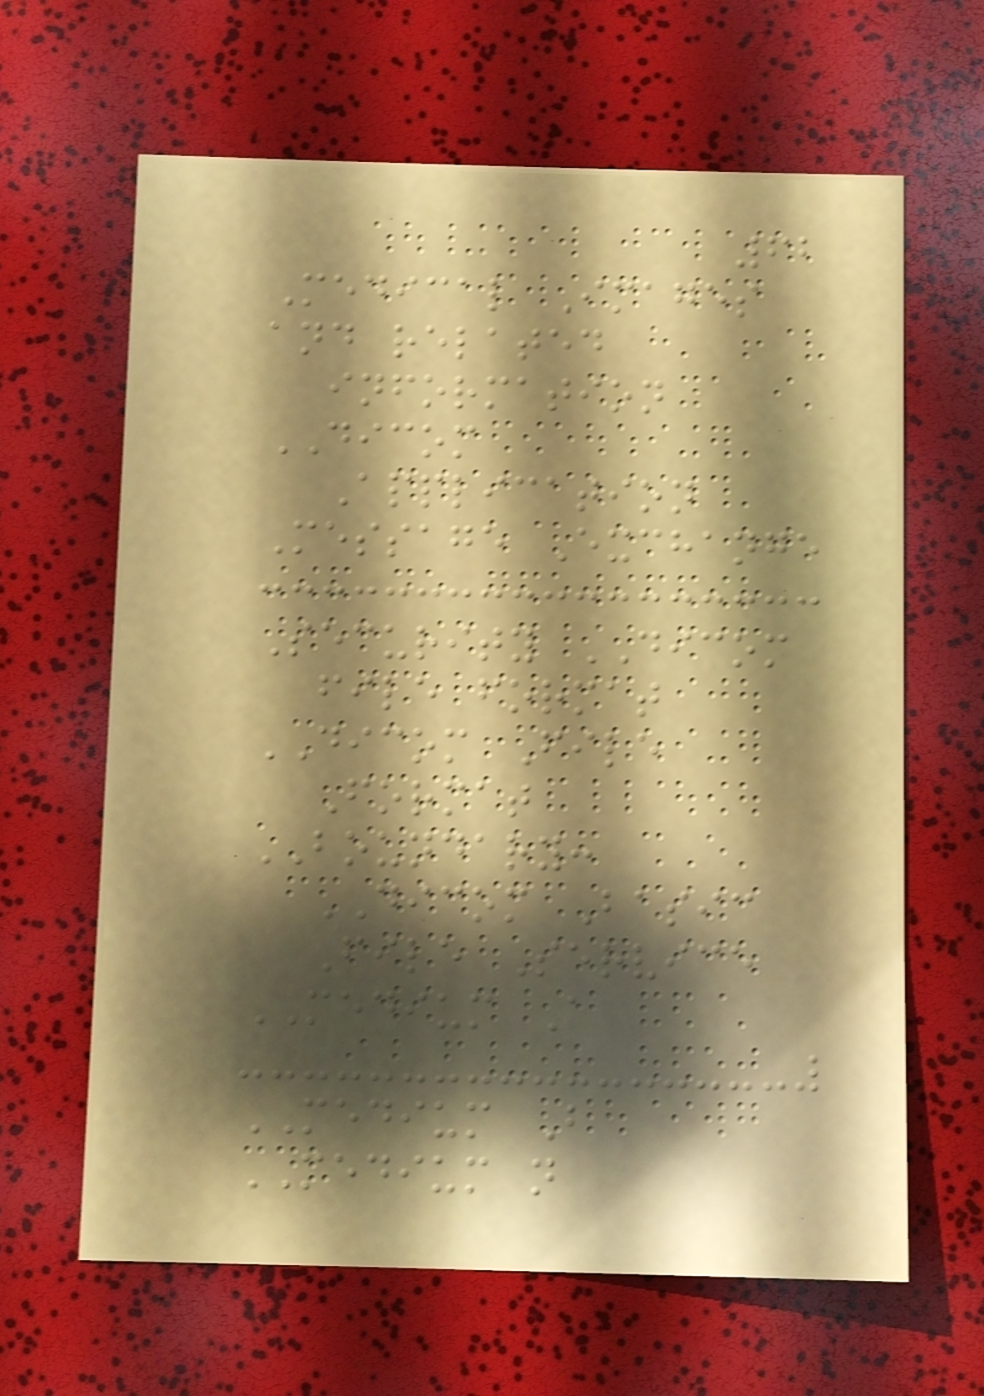62
Medical Images
and related
information
DICOM
Application
Message Exchange
Security DICOM
file format
DICOM File
Format
BOUNDARY:
DICOM Basic
File Service
MEDIUM A
MEDIUM B
MEDIUM n
